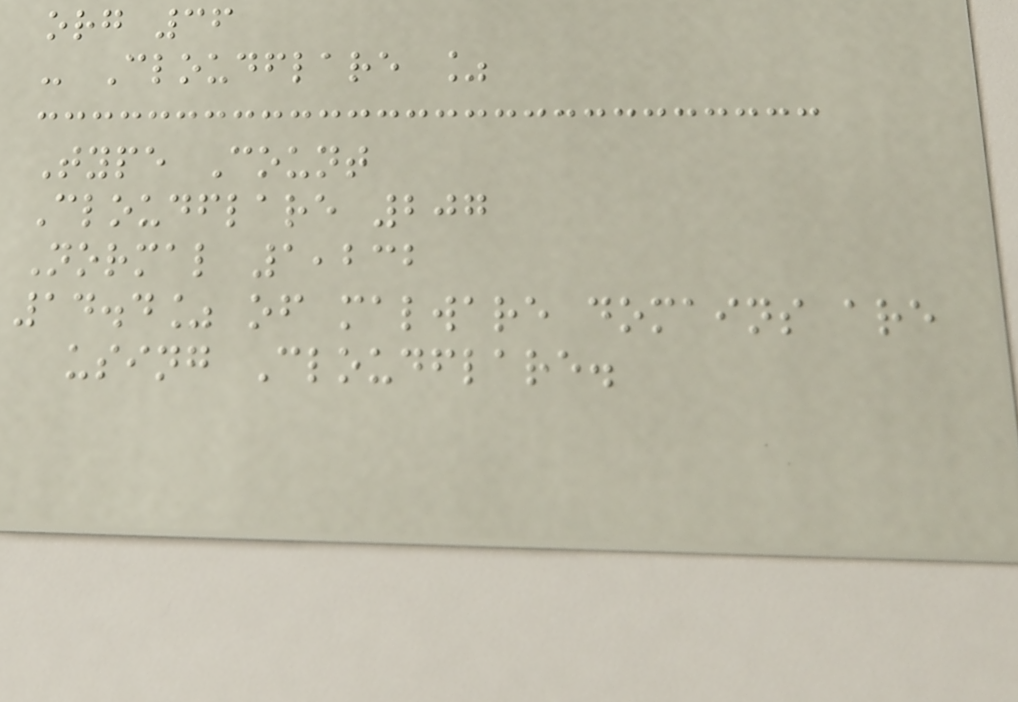org 36
- Cloudflare %
Type Count
Cloudflare 207
Normal 1,232
14.4% of malware domains are
using Cloudflare.
